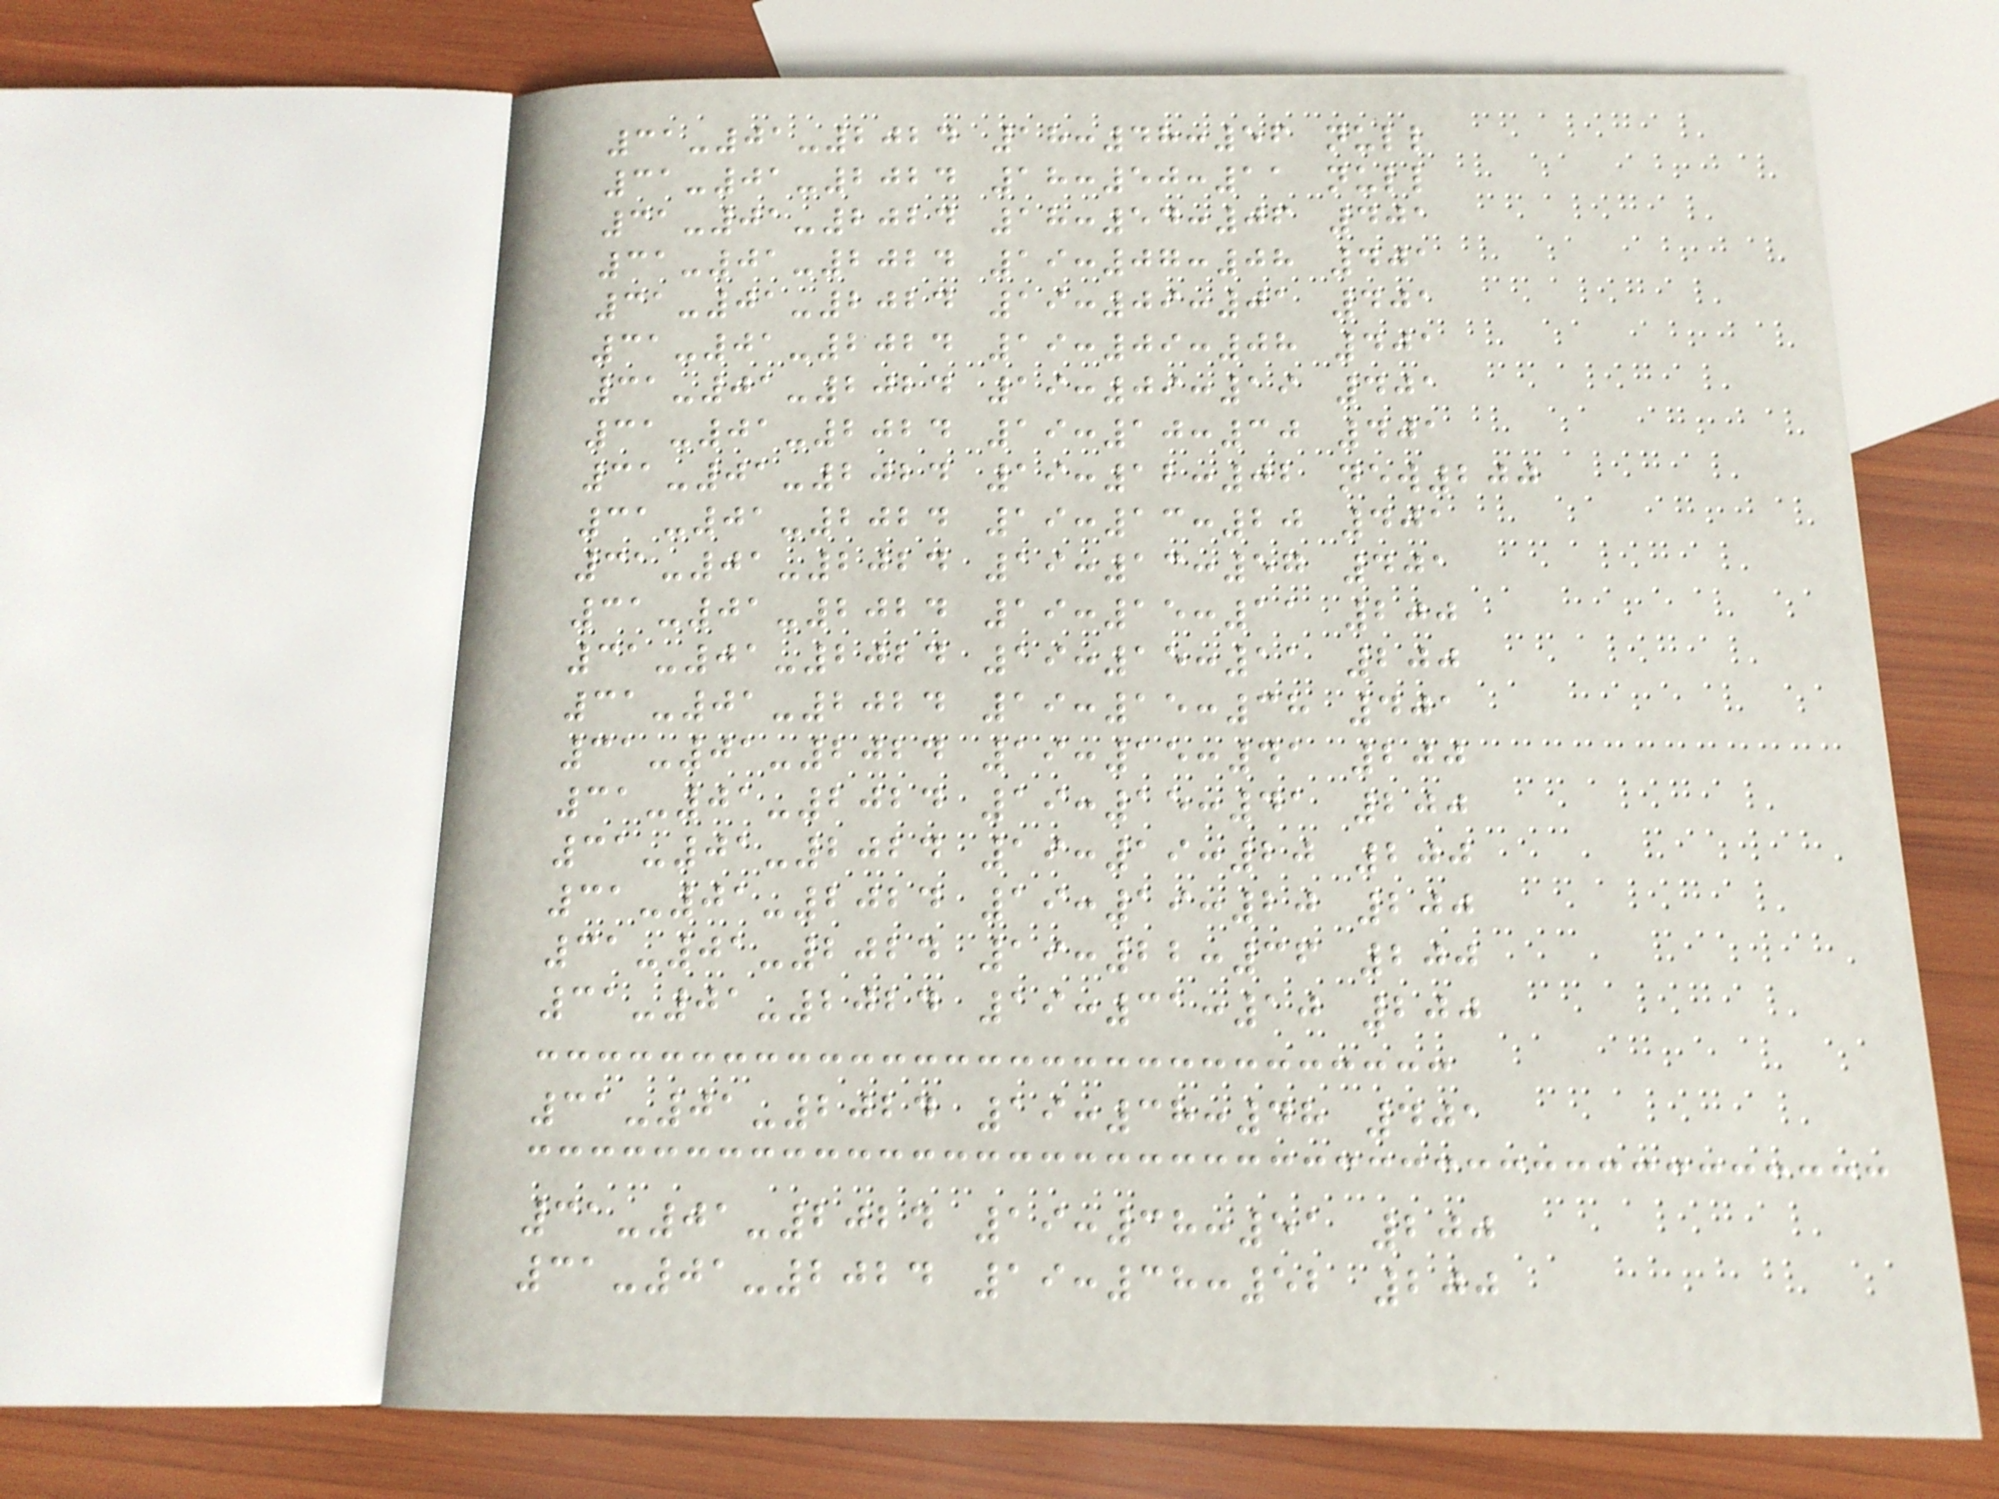31-01-2024 18:48:56 null
31-01-2024 18:50:11 null
31-01-2024 18:54:06 401
31-01-2024 19:07:08 401
31-01-2024 19:09:01 401
31-01-2024 19:09:08 401
31-01-2024 19:09:19 401
31-01-2024 19:10:30 401
31-01-2024 19:12:02 new200
31-01-2024 19:13:20 401
31-01-2024 19:13:57 401
31-01-2024 19:15:11 200
31-01-2024 19:15:11 200
31-01-2024 19:15:38 401
31-01-2024 19:15:41 200
31-01-2024 19:15:41 200
31-01-2024 19:19:20 200
31-01-2024 19:19:20 200
31-01-2024 19:22:36 200
31-01-2024 19:31:10 200
31-01-2024 19:38:48 401
31-01-2024 19:38:51 200
31-01-2024 19:38:52 200
